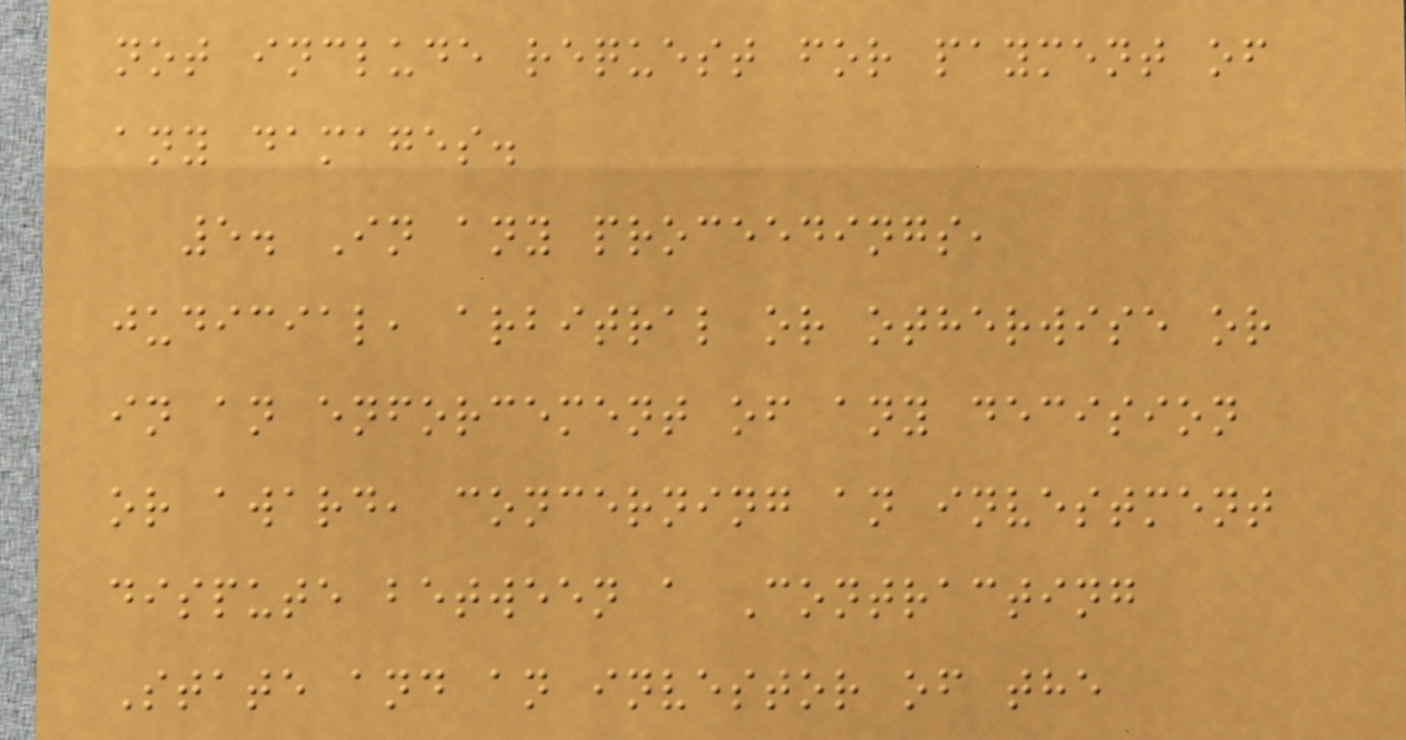not include request for payment of
any damages.
5. In any proceedings,
judicial, arbitral or otherwise or
in an enforcement of any decision
or award, concerning an investment
dispute between a Contracting
State and an investor of the
